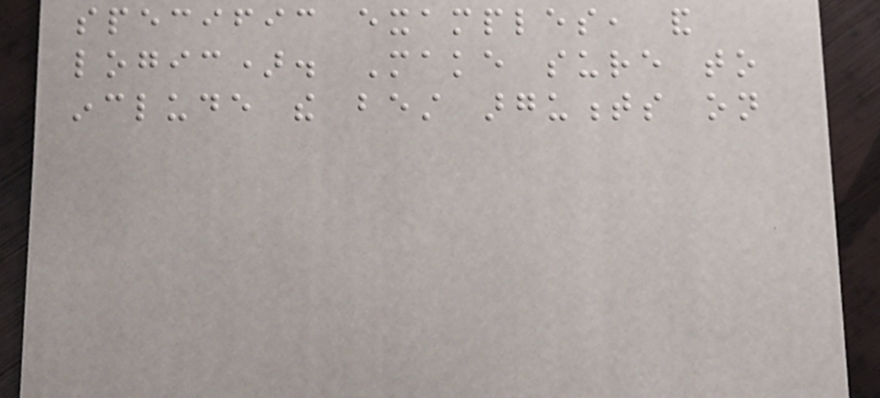specific examples, and
logic). Make sure to
include the best arguments on
